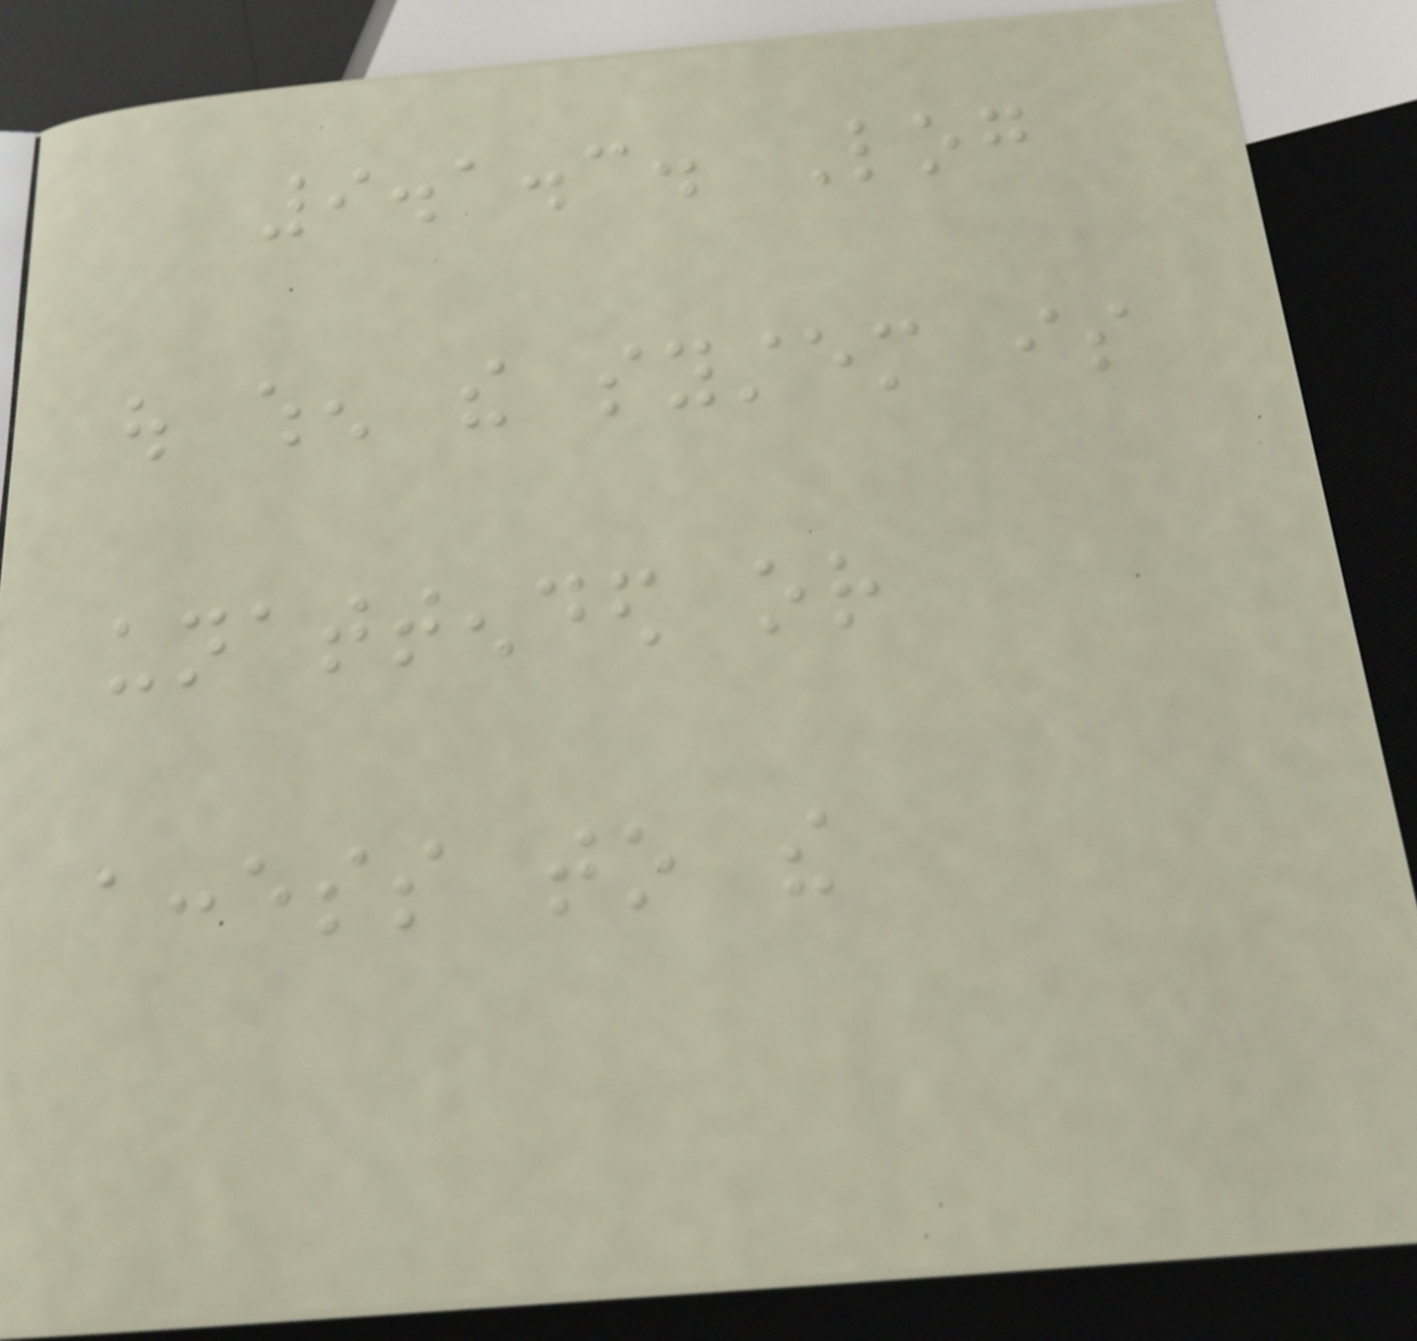9.1.3. Log
out when the system is
unattended or
access to the
